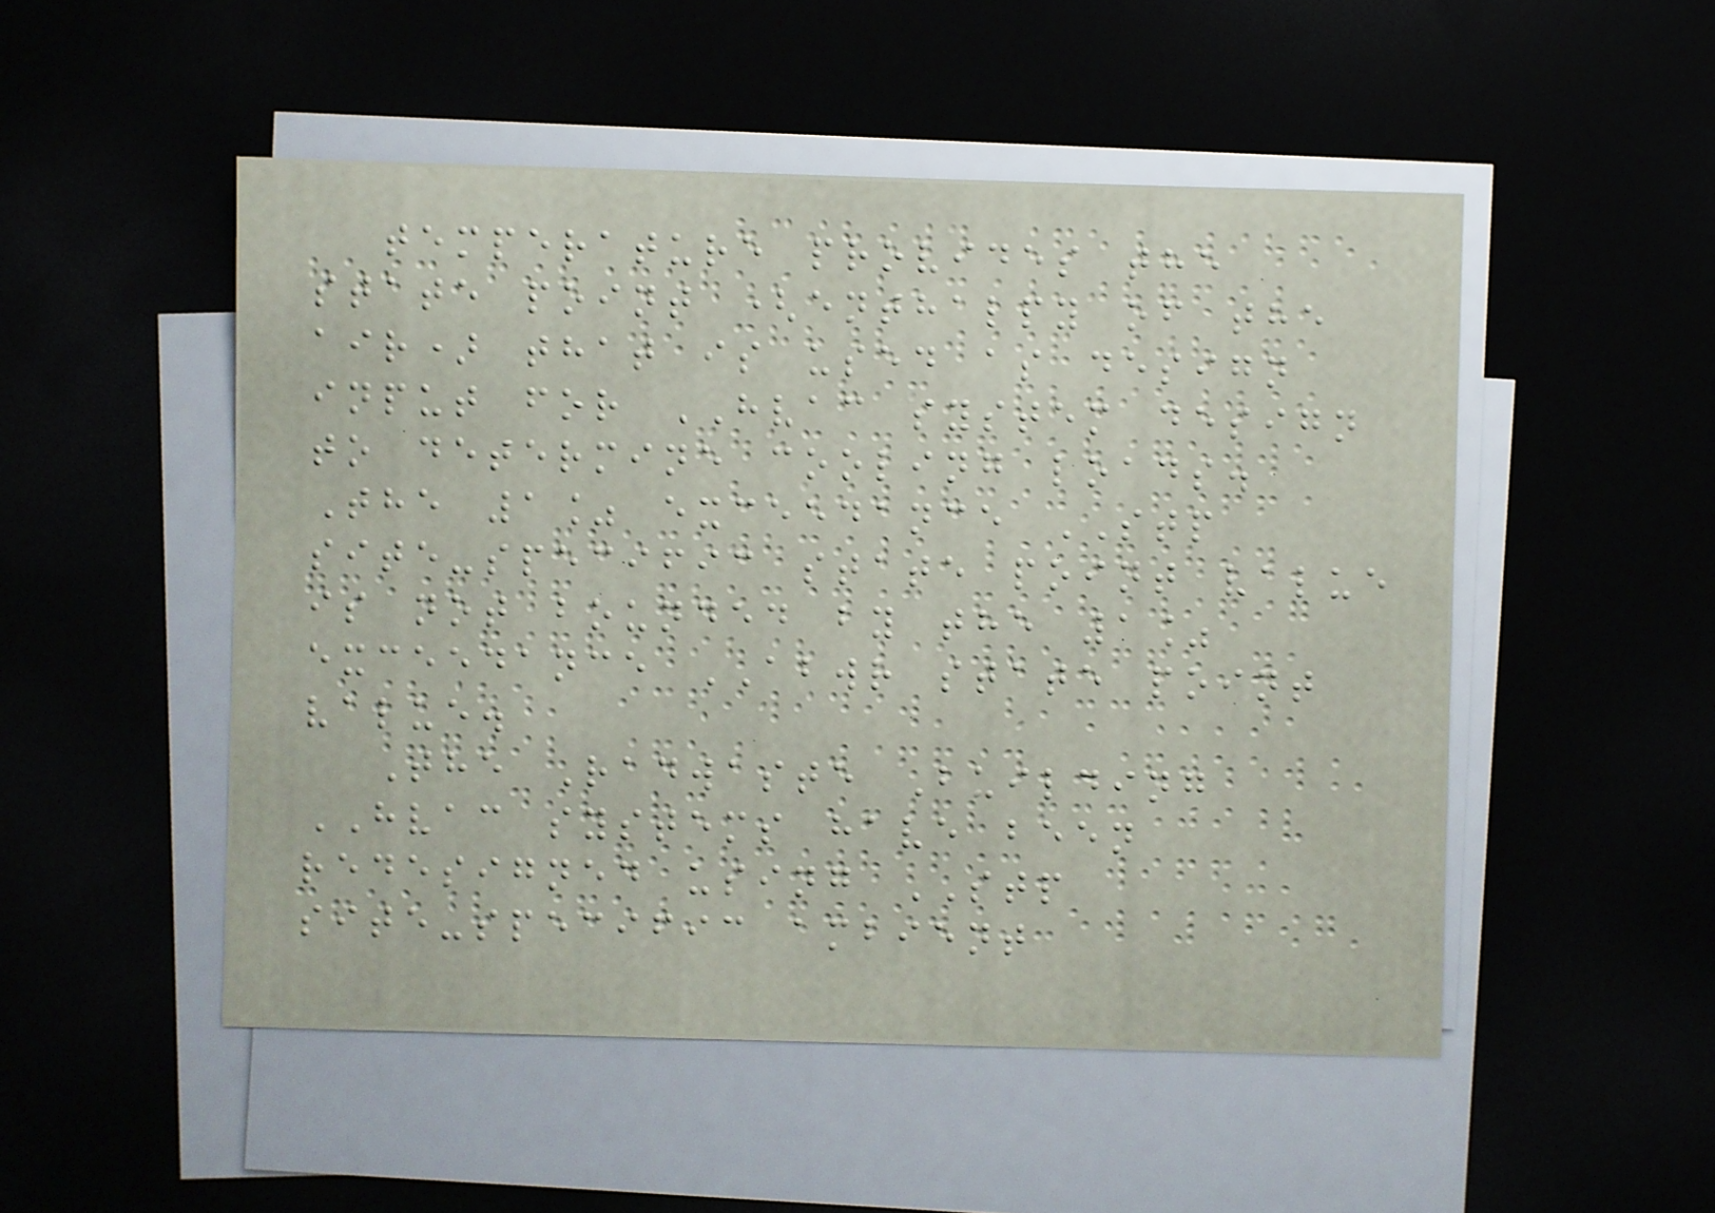temperature provides the
state point (enthalpy of the
air) that is used as design
input for HVAC system design
to determine cooling loads.
The 1% exceedance STP
site-specific state point value
is not bounded by the 1%
exceedance ABWR state point
value.
The Radwaste Building
HVAC systems have been
redesigned using STP
site-specific ambient
